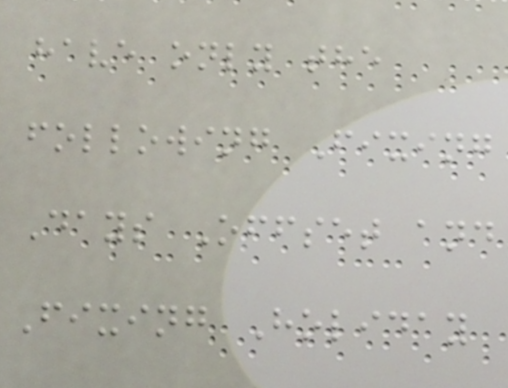have only the
following Fixing
Days Offset and
Fixing Holiday
